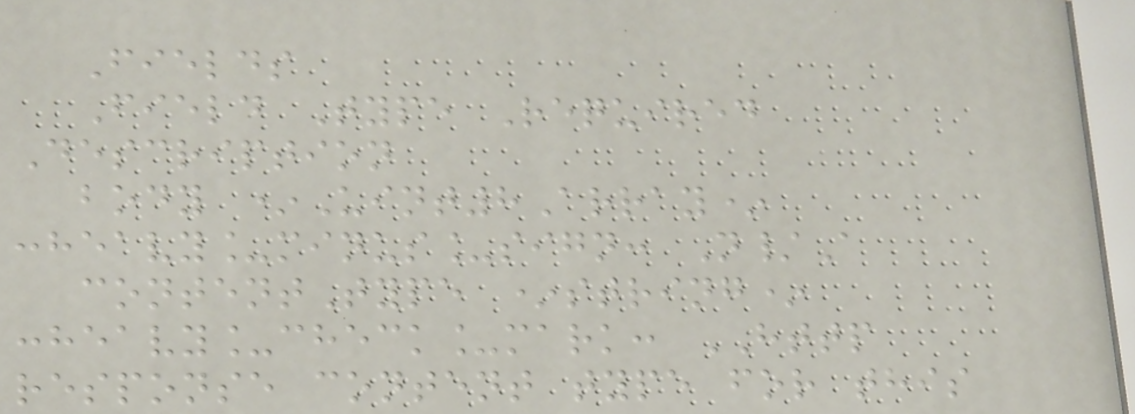Fields
Field Type Required
Description
body *Uint8Array*
:heavy_minus_sign: N/A
contentType *string*
:heavy_check_mark: HTTP
response content type for this
